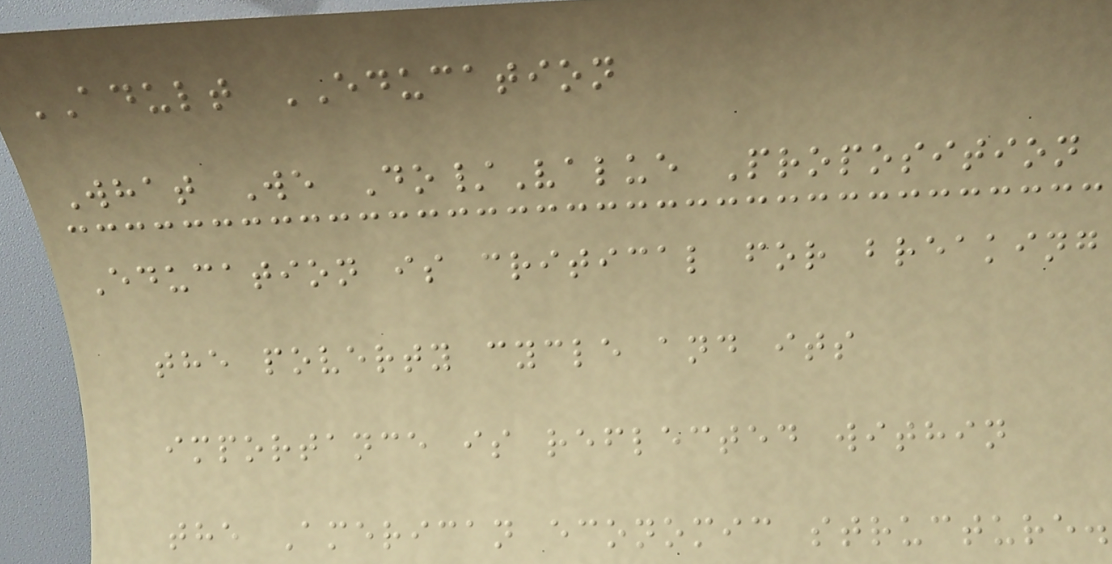ADULT EDUCATION
What We Do/Value Proposition
Education is critical for breaking
the poverty cycle and its
importance is reflected within
the American economic structure.
